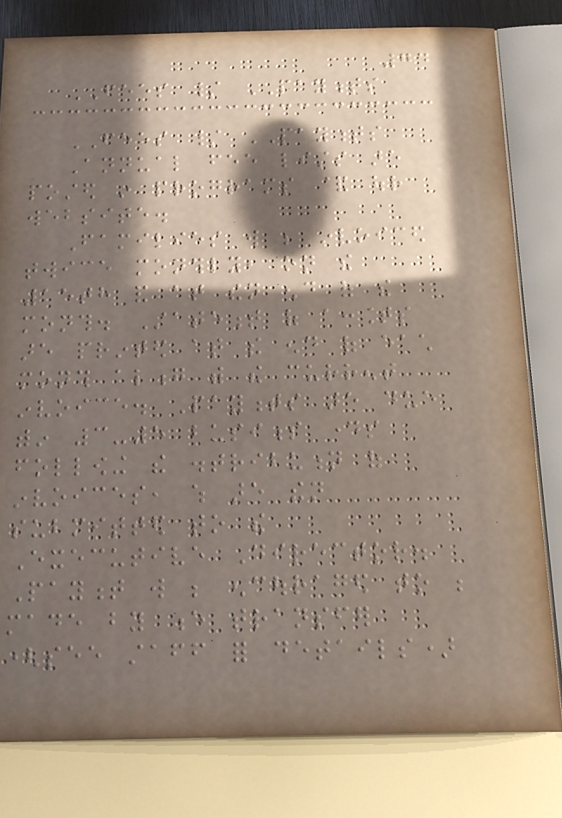74
FEES / PAYMENTS
FEES / PAYMENTS
Annual fee lists are
posted in programs & our
website.
Families will be invoiced
twice monthly, on the
15th and at then end of the
month. Statement of accounts
are printed at the end of each
month along with the current
invoice. Payments are due
within 3-5 business days
following the distribution of
invoices, which are then
submitted to the
Executive Director.
Payment will be encouraged to be
made by e transfer
(see staff for details)
